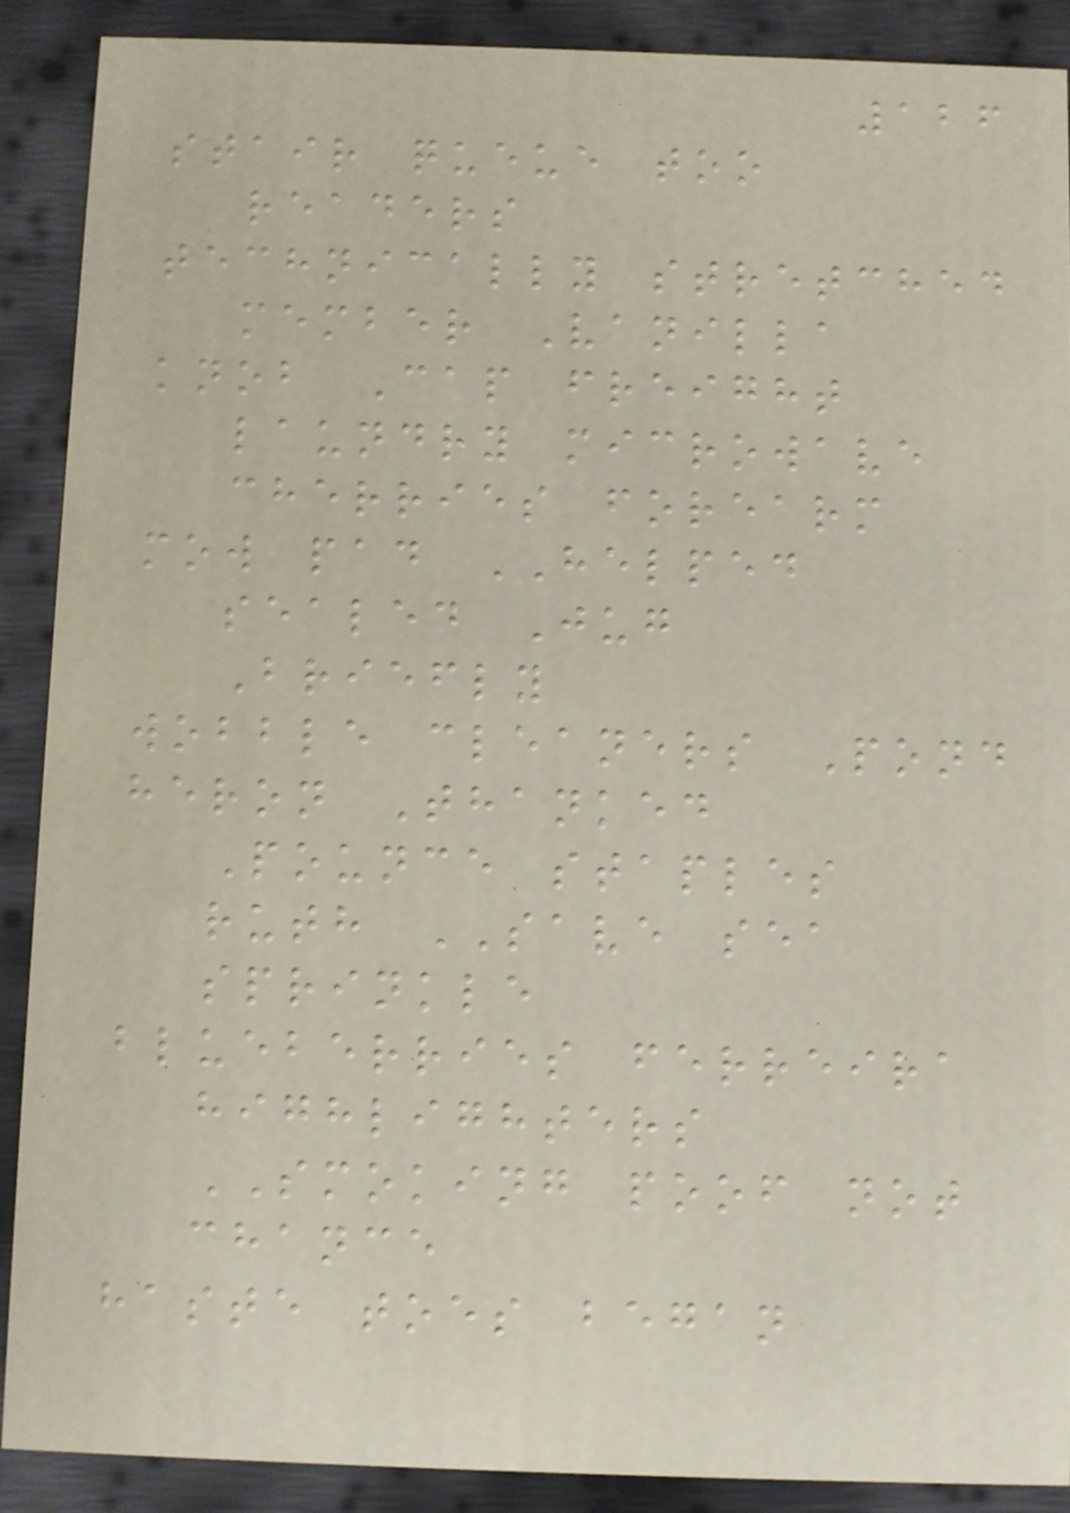126
stair queue too
readers
technically stretched
member Vanilla
knob Cap freight
laundry microwave
cherries forearm
mow pad HELPED
sealed Jug
Briefly
wobble cleaners Pond
heron Thanked
Pounce staples
ruth SAVE sea
sprinkle
blueberries ferreira
highlighters
SMOKING poof not
chance
haste toes began
